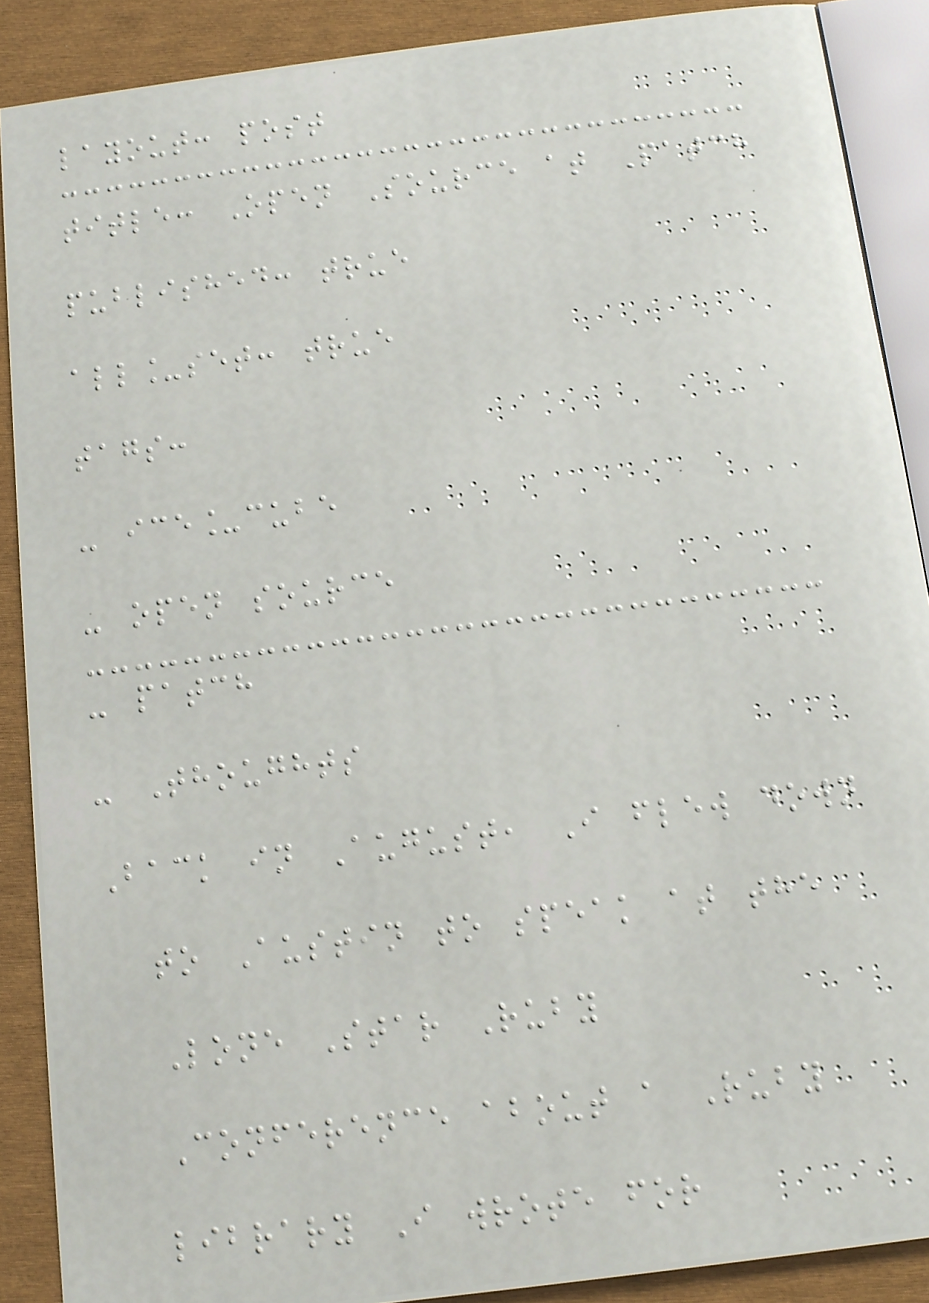layout: post
title: Open Source at Patch
published: true
all_set: true
tags:
- ice_cube
- open source
- patch
- Thoughts
Back in August, I flew down
to Austin to speak at the
Lone Star Ruby
Conference about a Ruby
library I wrote for
